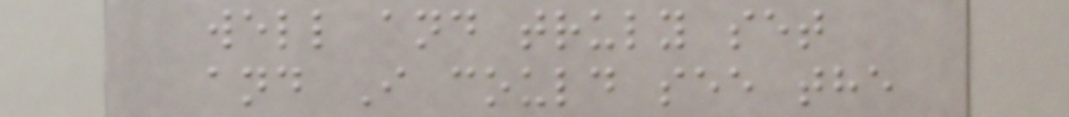well and truly set
and I could see the
